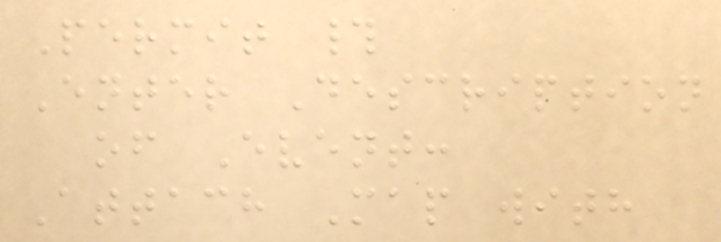Permit #
Enter Description
of Event:
Attach Map with
